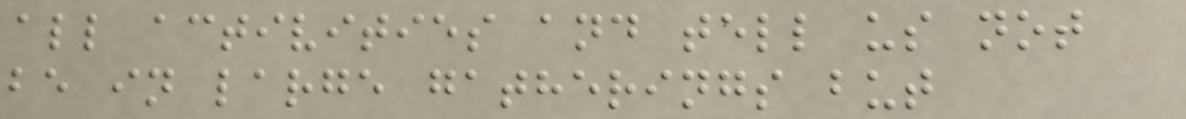all activities and tell us not
be in large gatherings but
